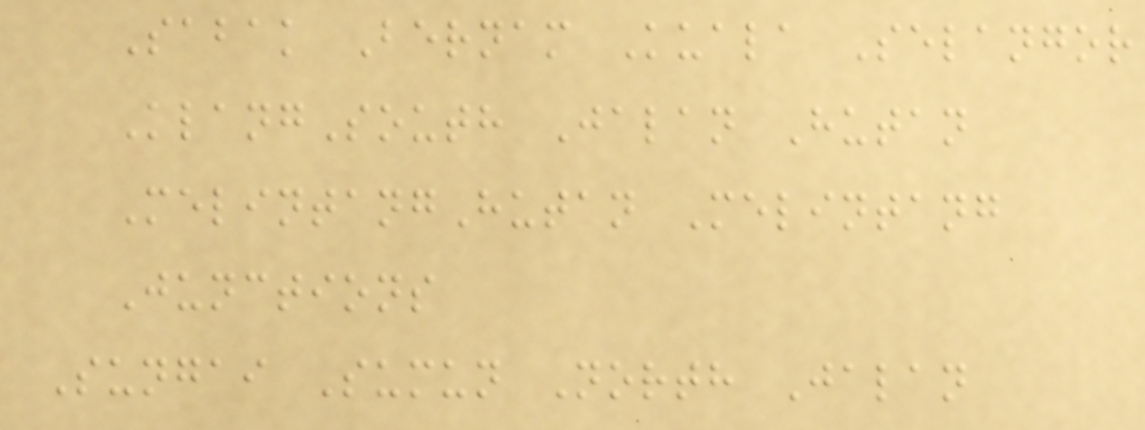Sabak Bernam Kuala Selangor
KlangSouth Jalan Hutan
MelintangHutan Melintang
Junctions
Sungai Sumun North Jalan
